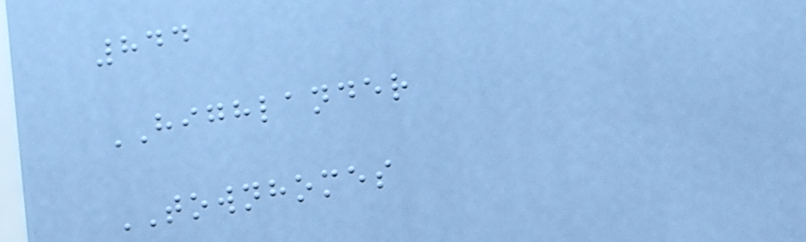844
HIGHLANDER
TOWNHOMES
